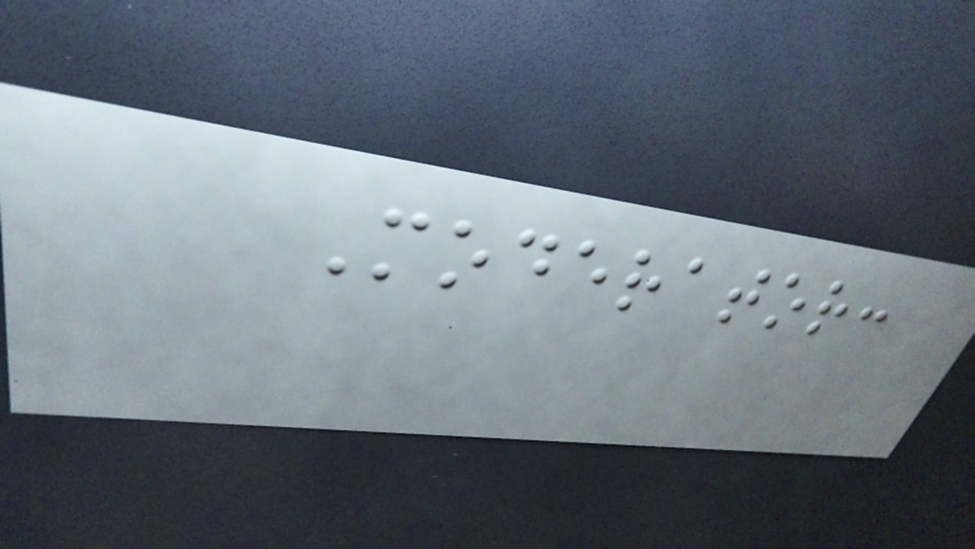Moderator:
